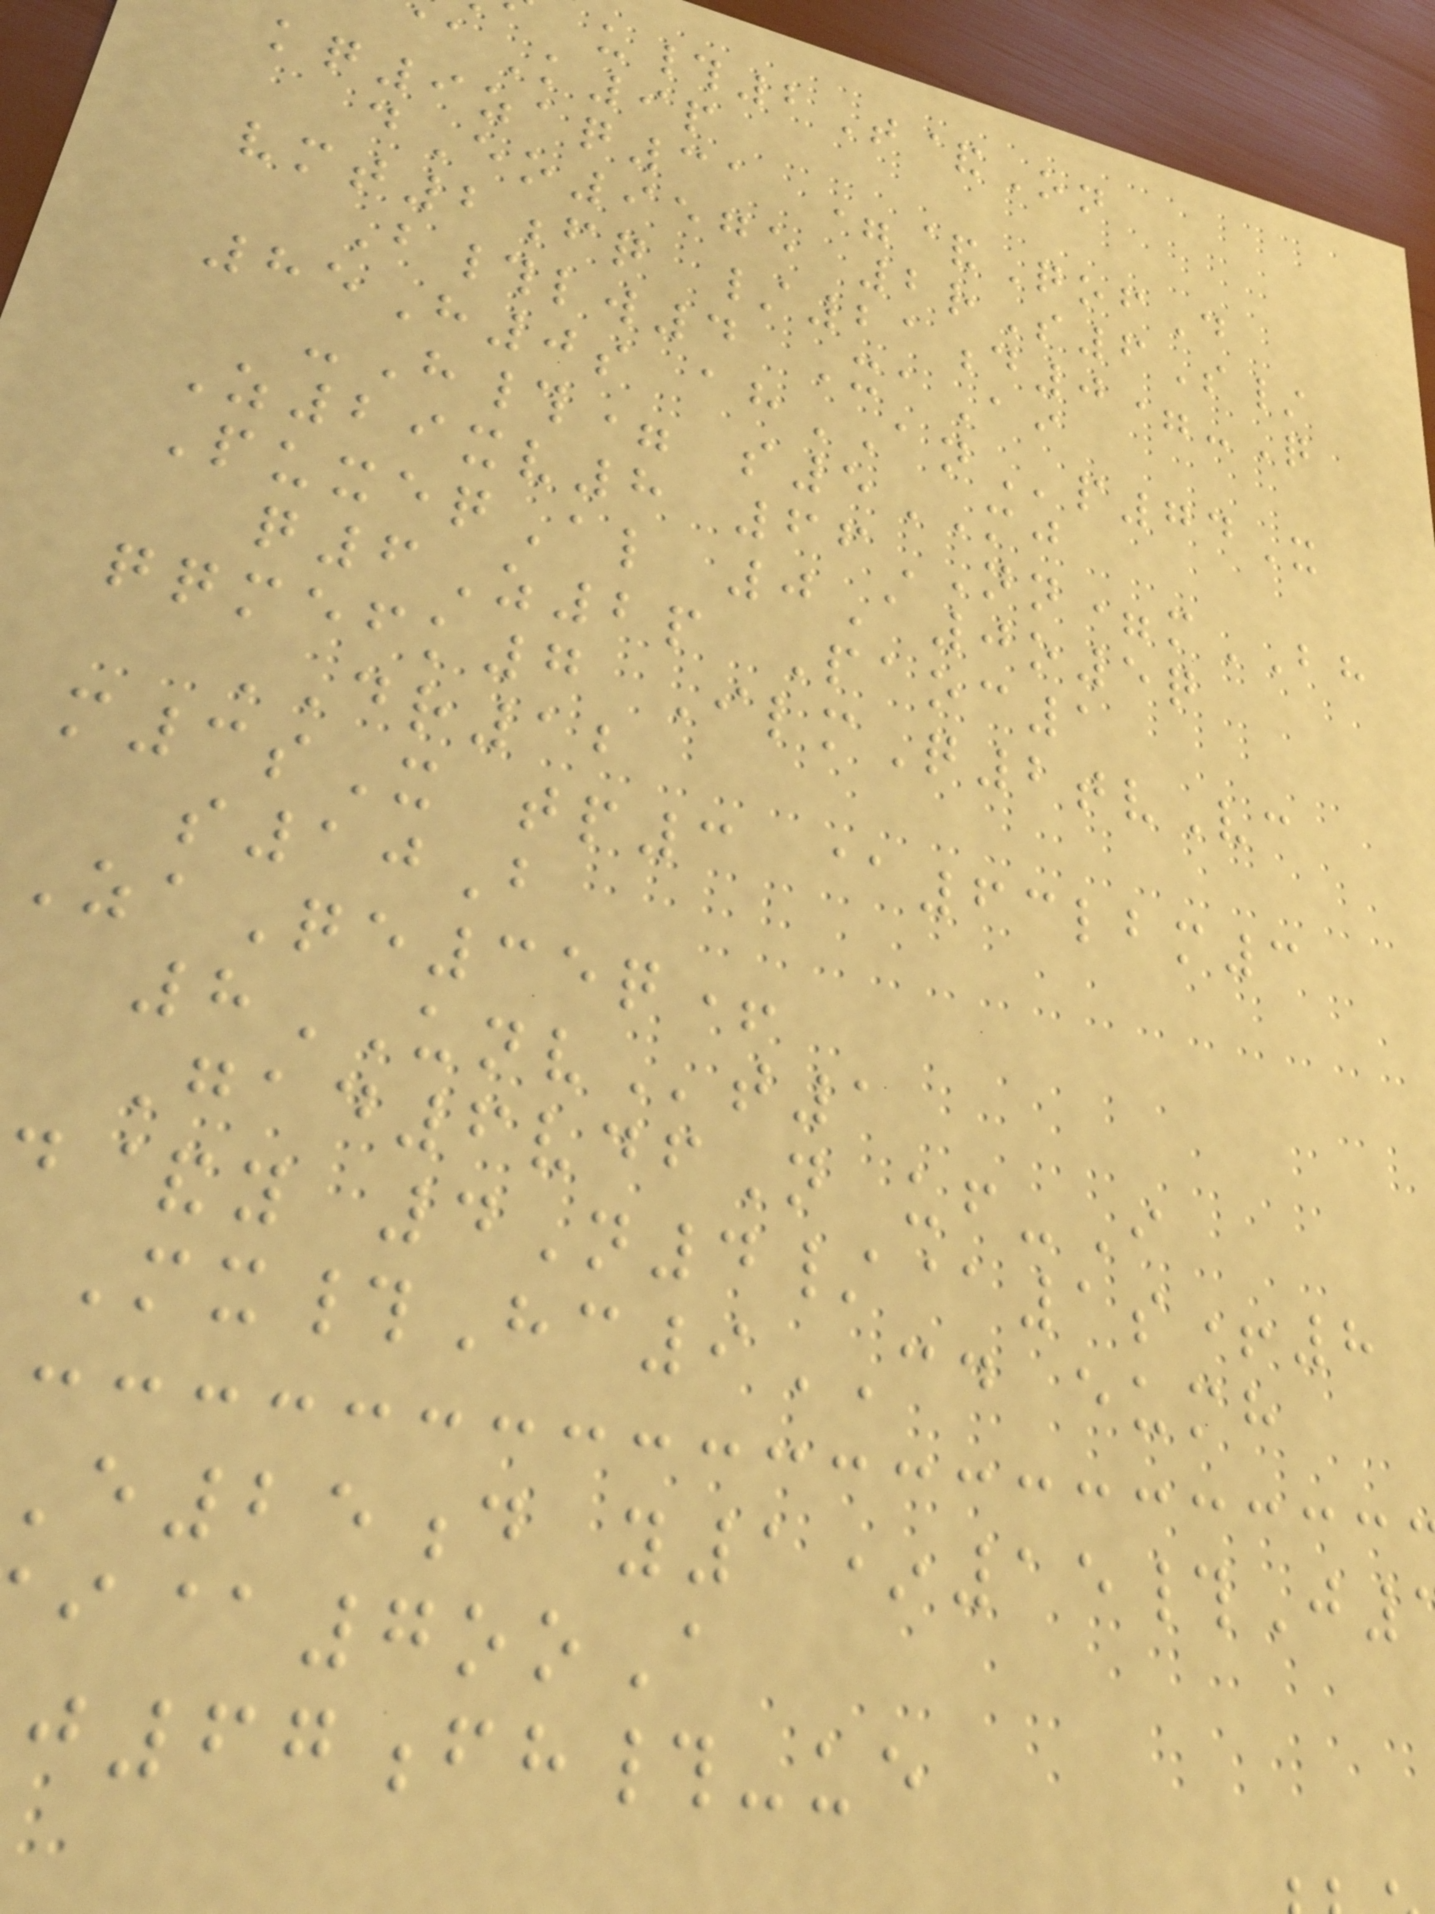u#2T&On
@K9p
kq9zaq31 =&QofD
dEo9575 2rS6S/
vmt2fq /21d0=-Q
B#lw4 XaAi
85H0s ahANp74X
-H#= s5MJ
Z29xv8 66NN=mBH
PuxeqAl 0A0o5q
q6Z2p Paoc1
qqmefk7 IlmQ2tvVc
DR12
m3sX tp3 @63lbm3
s10B
ZaQe35q+
8UNVt1
Gad6vdfN uf-I
d&y 4N4/@1s+8
Mx#Hc9CD eumh
e25d y1*15#J
i@7ooA
j67fh#-ue
